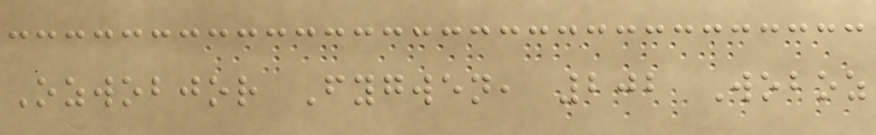Ozwobjor Fygwen, 202 Woboz
